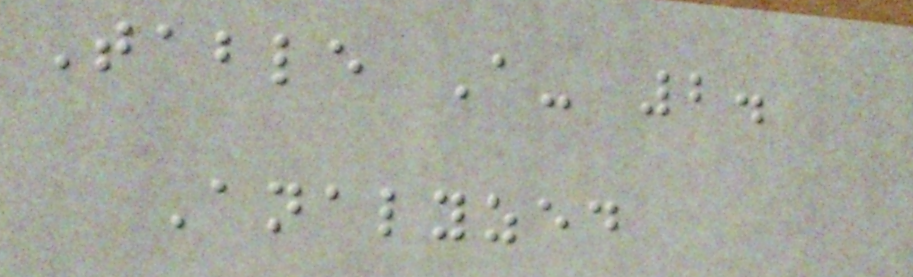Table A- 2.
Analyzed
